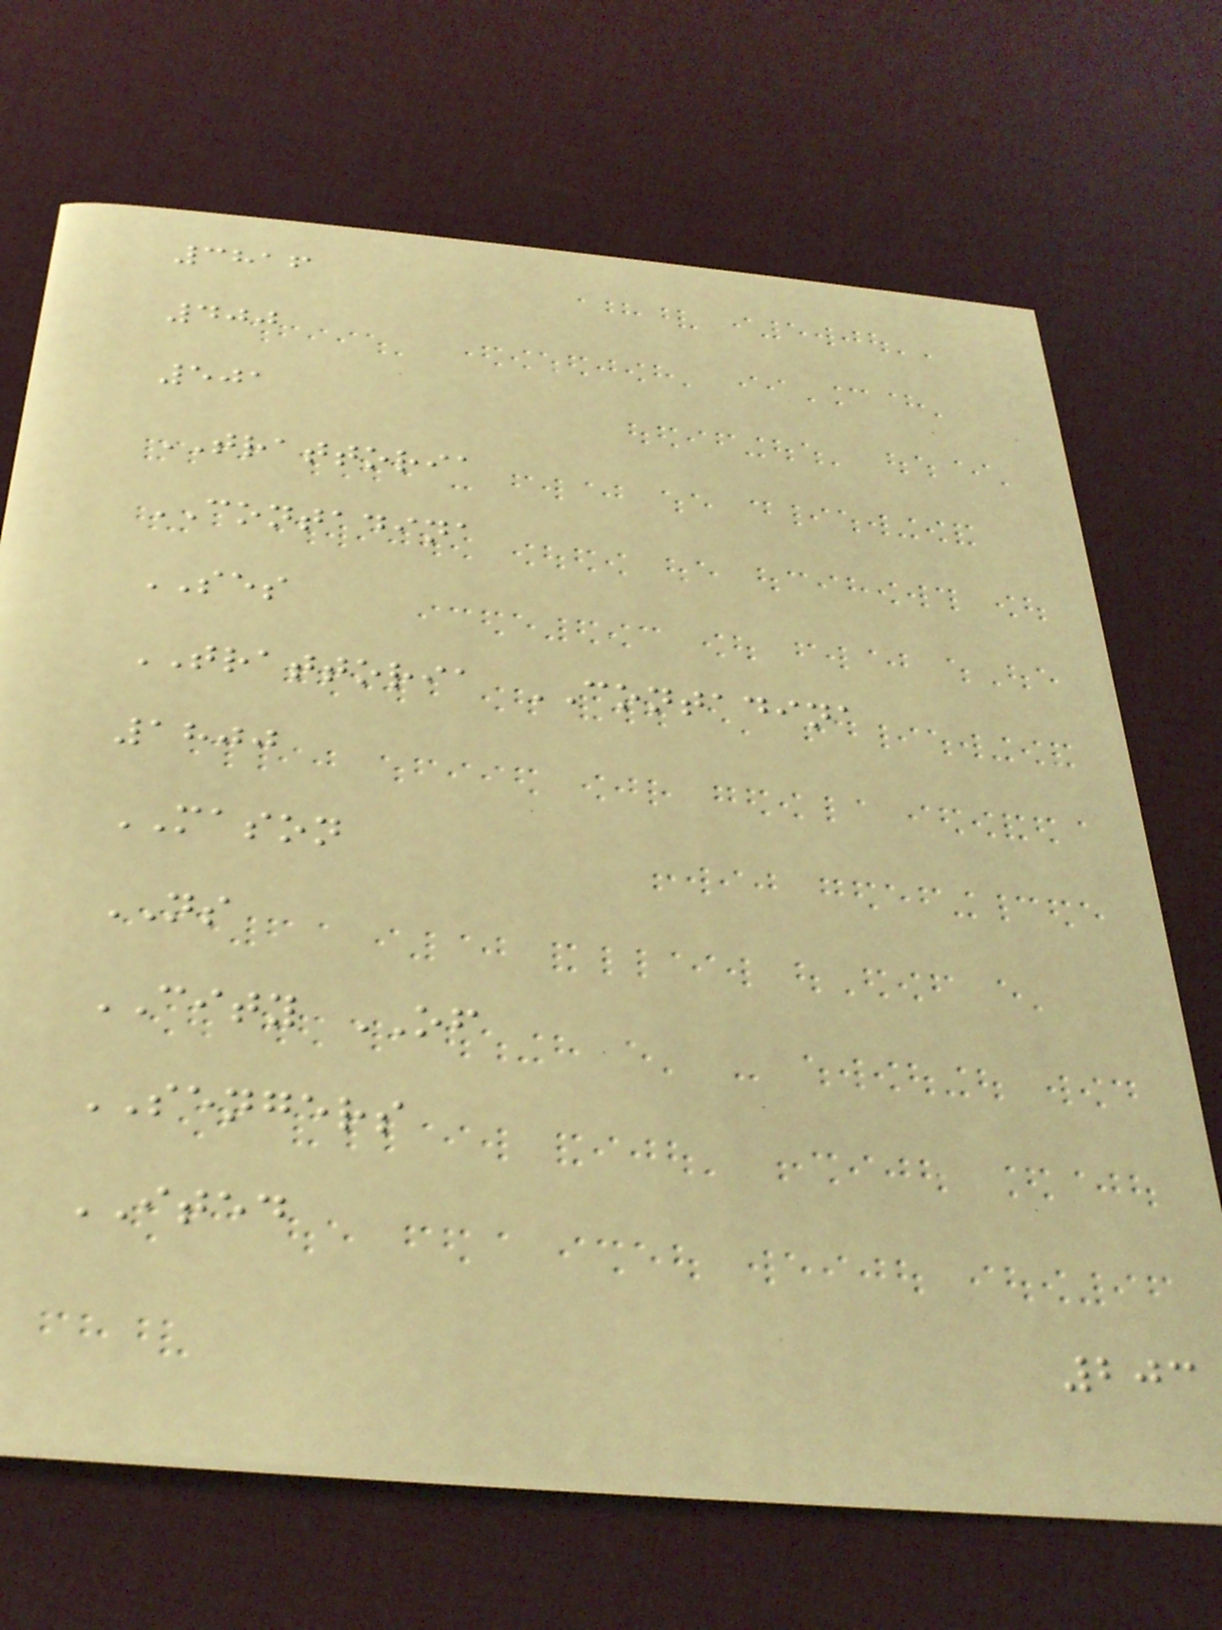3816
400
501
TRATTORIA
CONTADINA
SES
TRATTORIA CONTADINA
1800
MASON
NS
CITY OF
SENGERS
ITED
203
